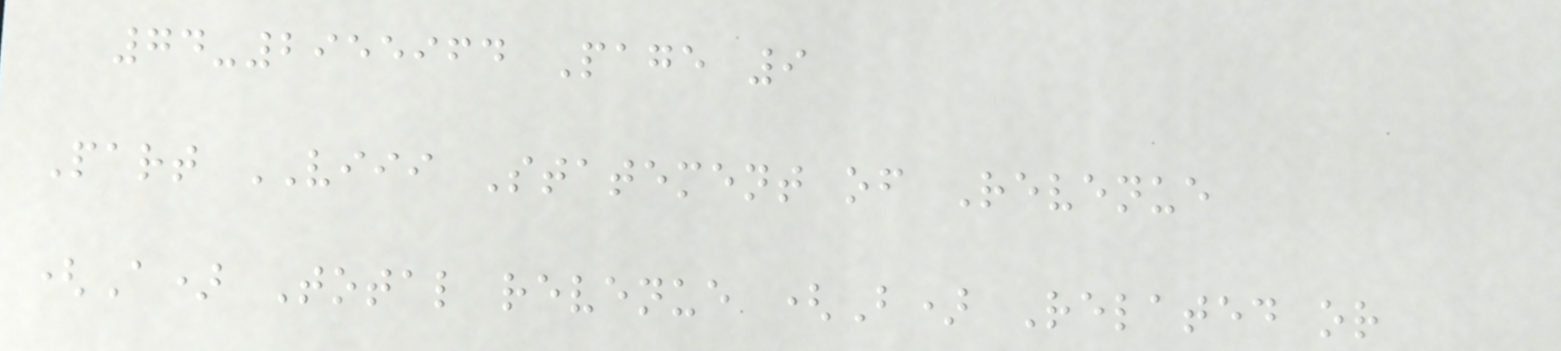74-2955964 Page 9
Part VIII Statement of Revenue
(A) Total revenue (B) Related or
